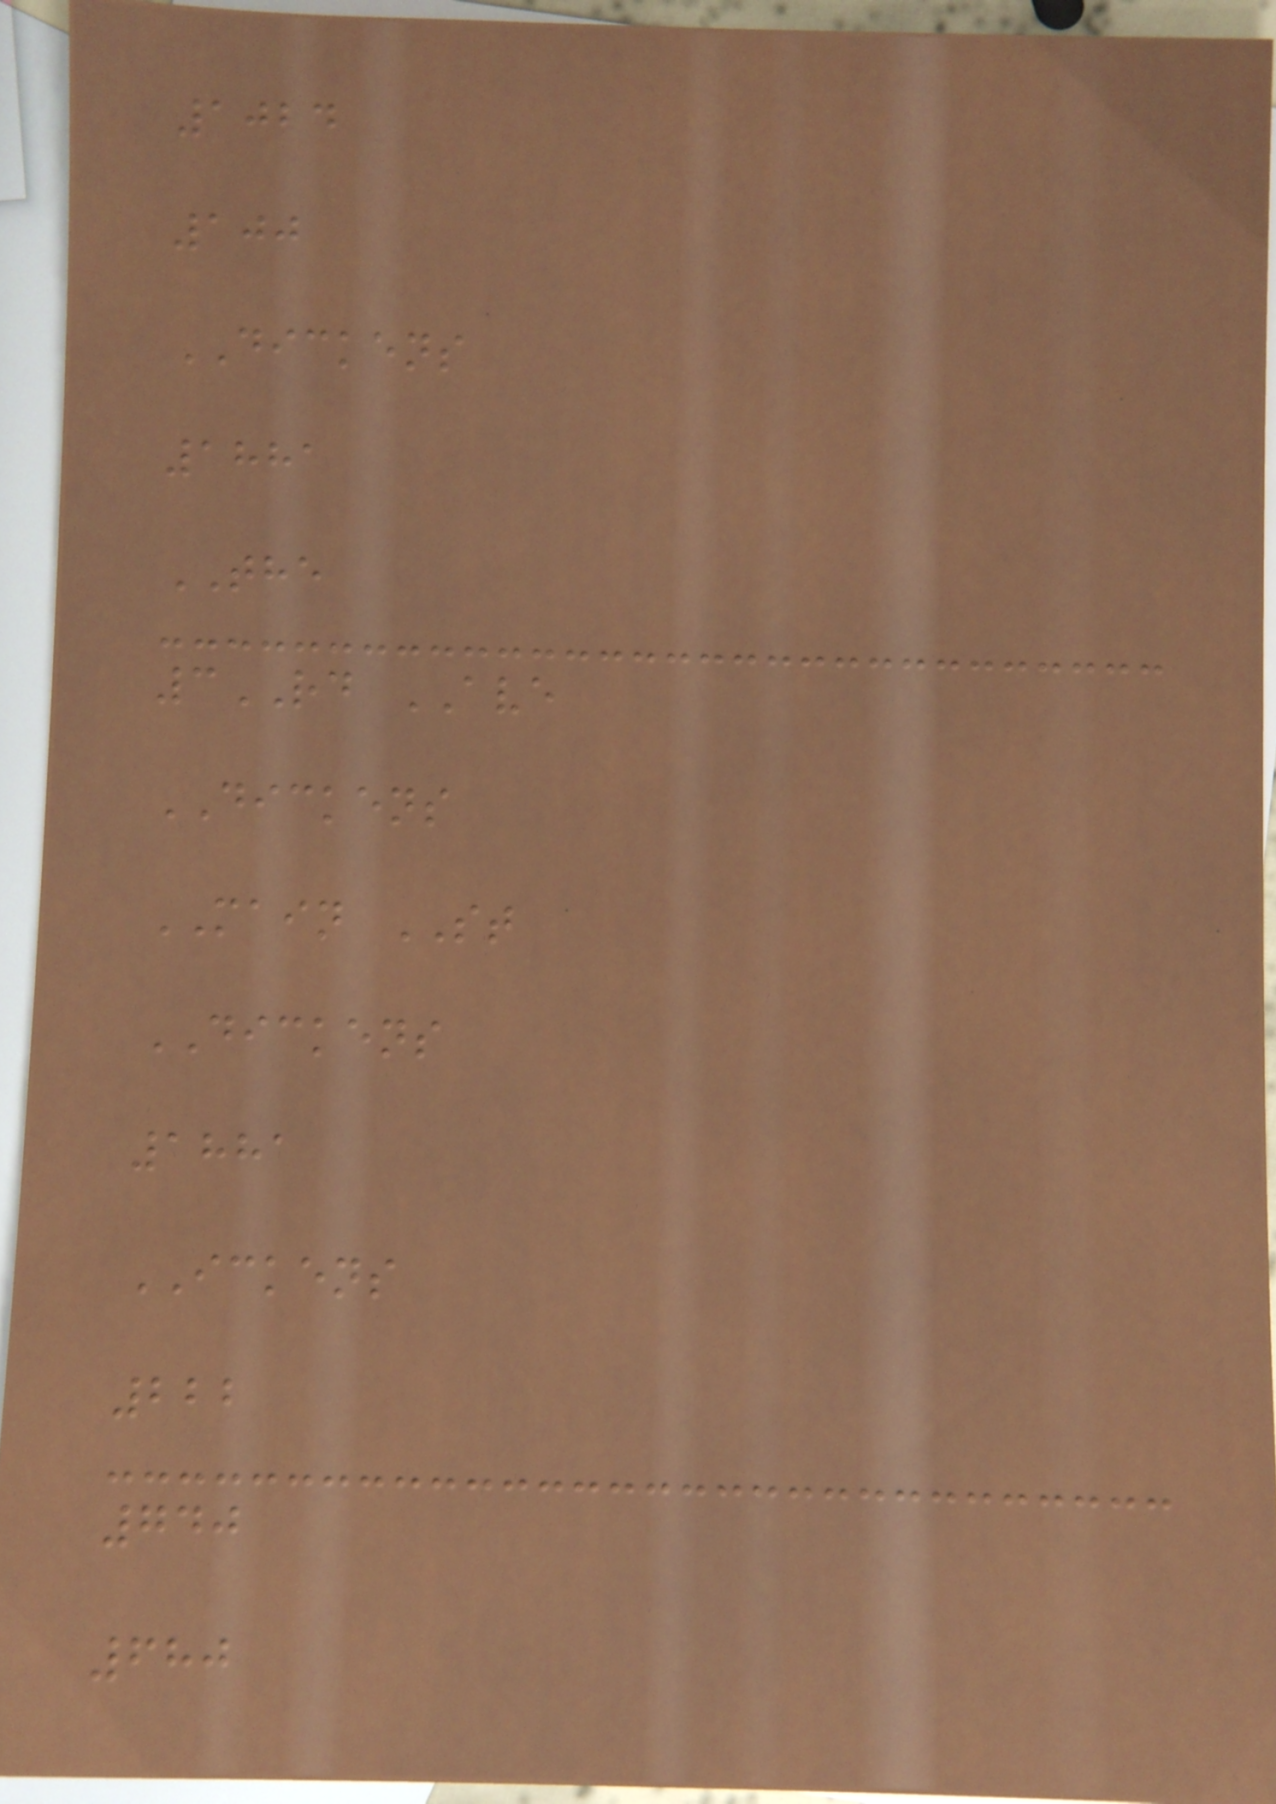1024
100
DICKENS
1881
THE
3RD AVE
DICKENS
MAIN ST
DICKENS
1881
ICKENS
222
740
680
